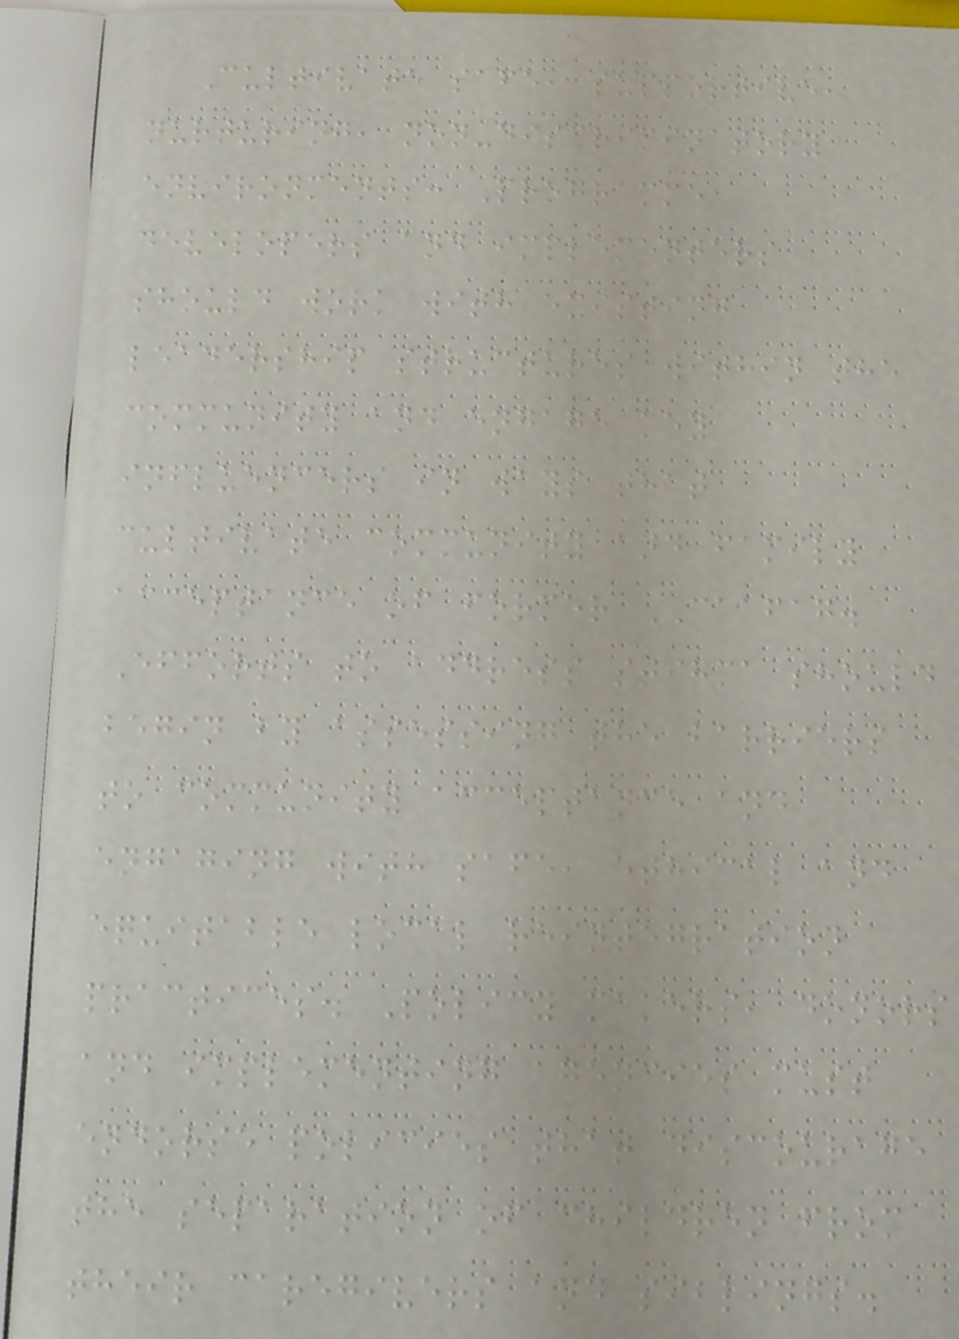Cultivate safe, supportive,
nurturing, non-discriminatory
environments: Programme
developers and implementers
should work with existing
leadership structures within the
community and engage key
influencers in ways that
cultivate community and family
acceptance of former CAAFAG.
Efforts to address stigma should
begin by assessing the barriers
to community acceptance and
engaging with safe, ethical and
equitable local reintegration
practices. Policy makers, donors
and implementing agencies must
endorse policies that discourage
the separation of children from
their caregivers and siblings.
